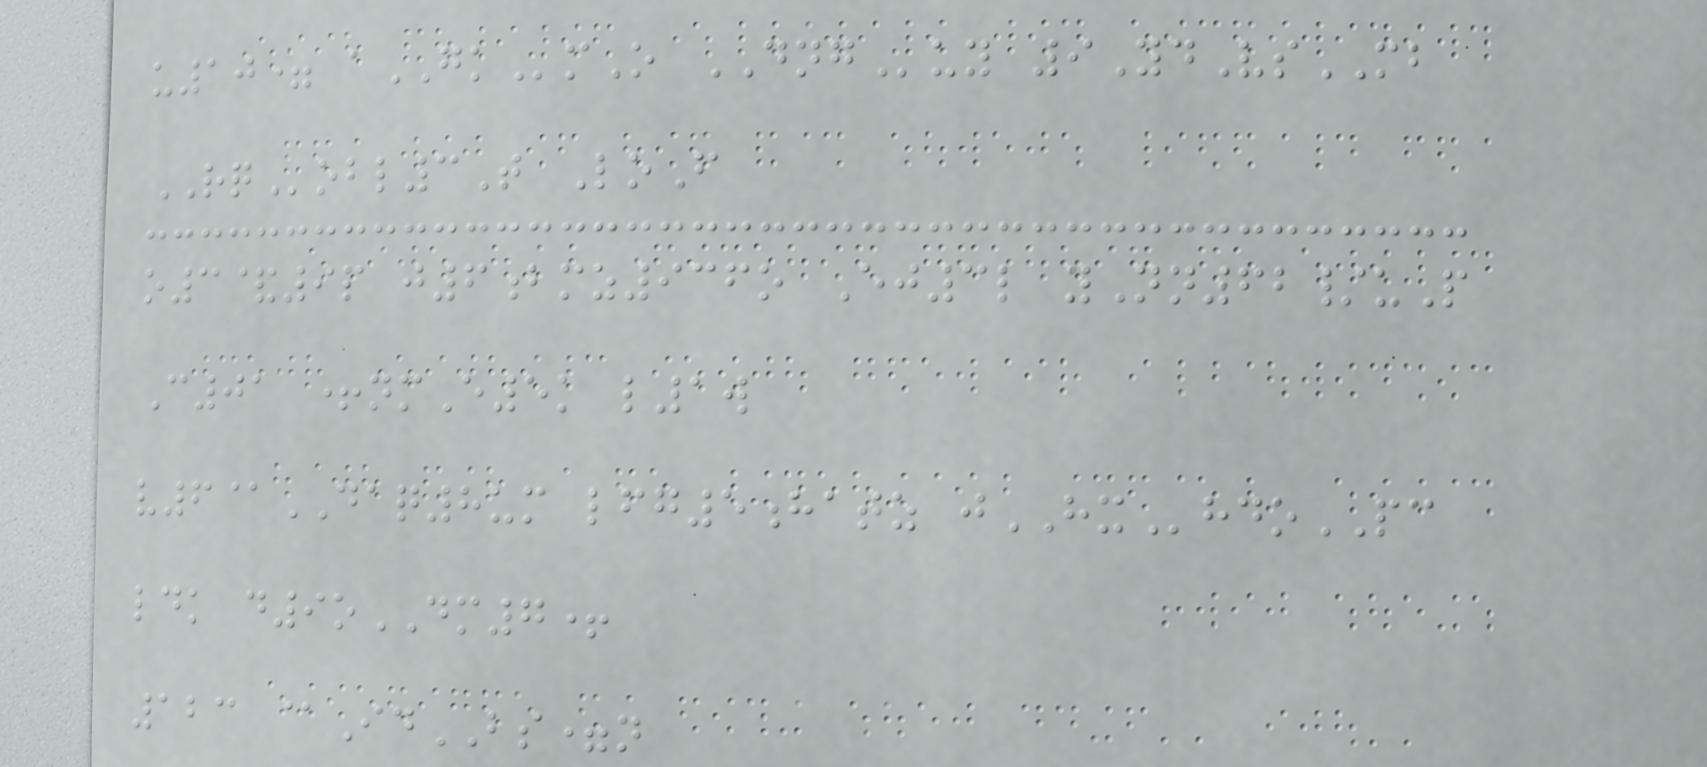u10= aGKmO DNGuy 9YdVsMB
RQobl3T LoF
o3&9p j6bmz936o Ej3l yNn62/uP
C01 +nmE5k l1w
v6@DAQ8um lfg5hatz jHXhdoPC
ldk d9oDM7+
123 @IdBS=n
